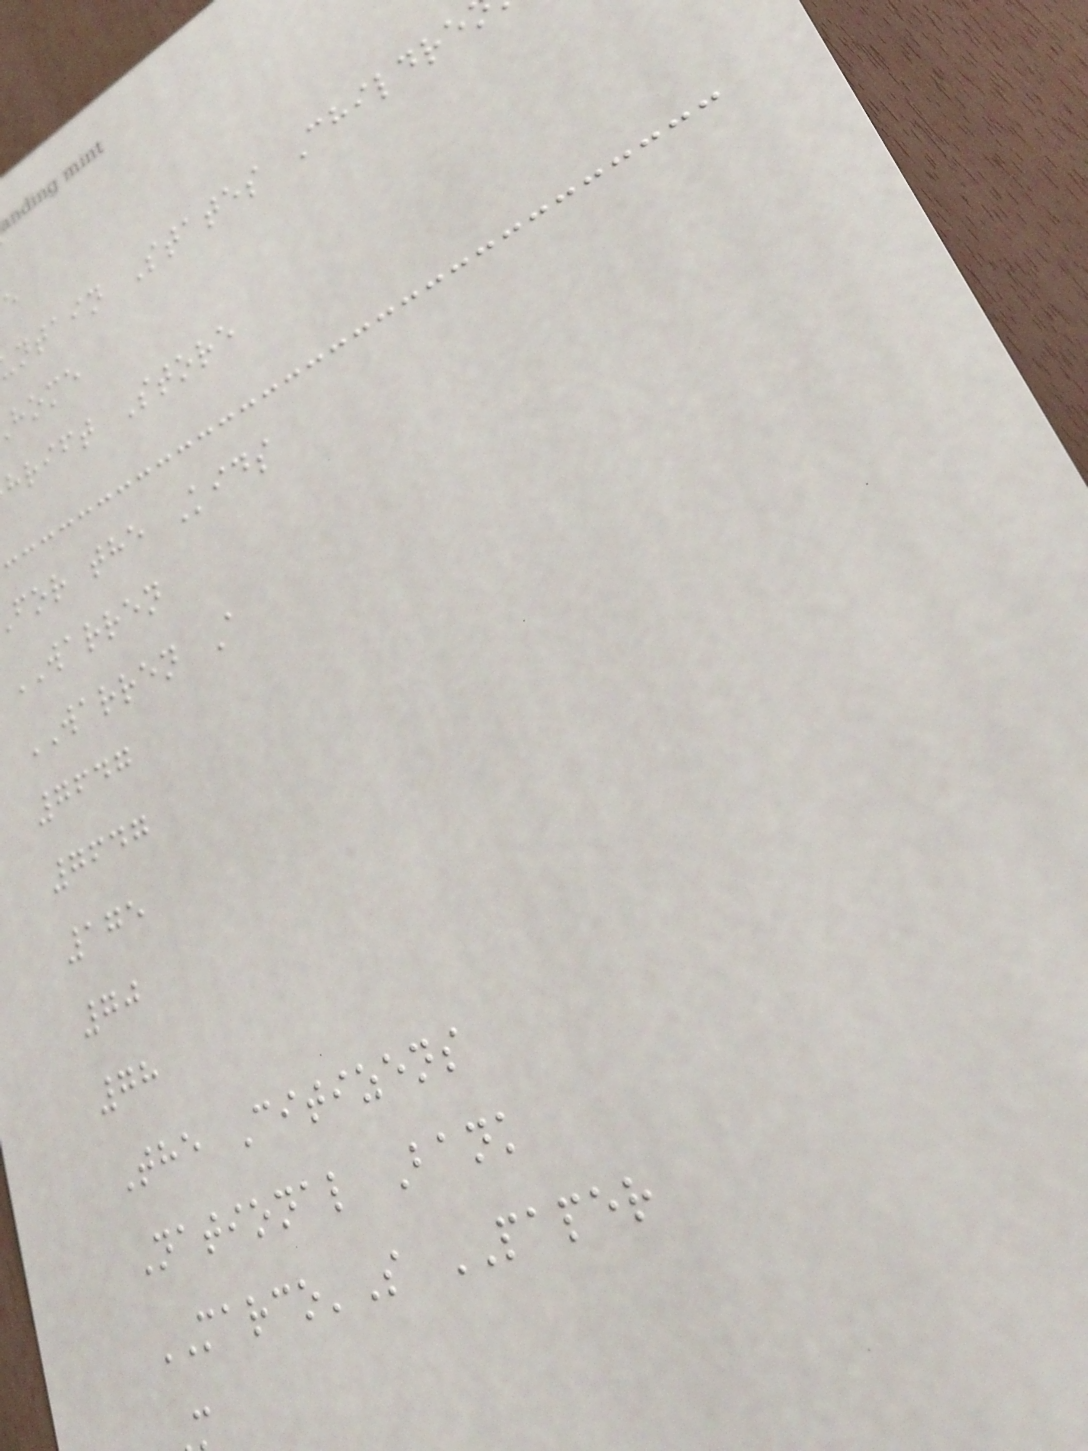ntain States Childre
home
hrift Store
for the Kids
WARREN
WARREN A
7647
7647
175
70
78
The Citizens
National Bank
MARCO'S PAPER
